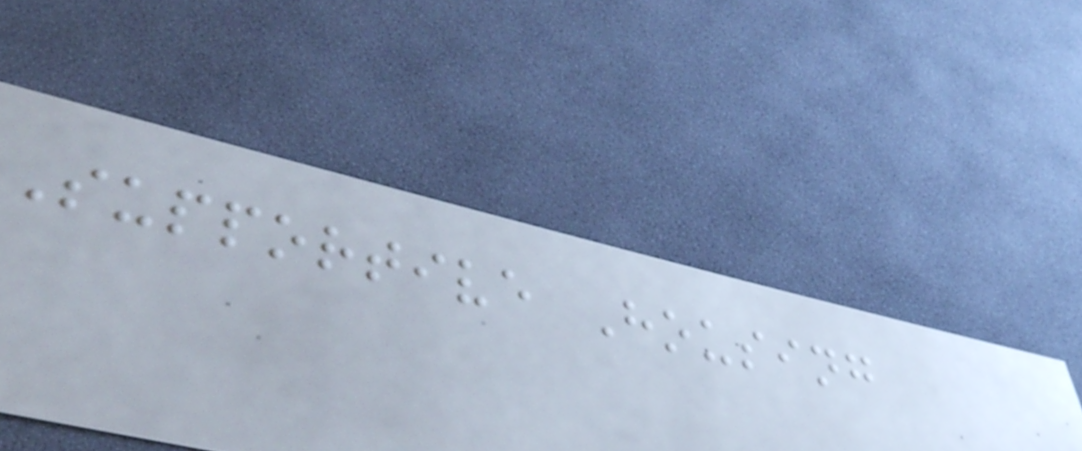Supportive Housing
